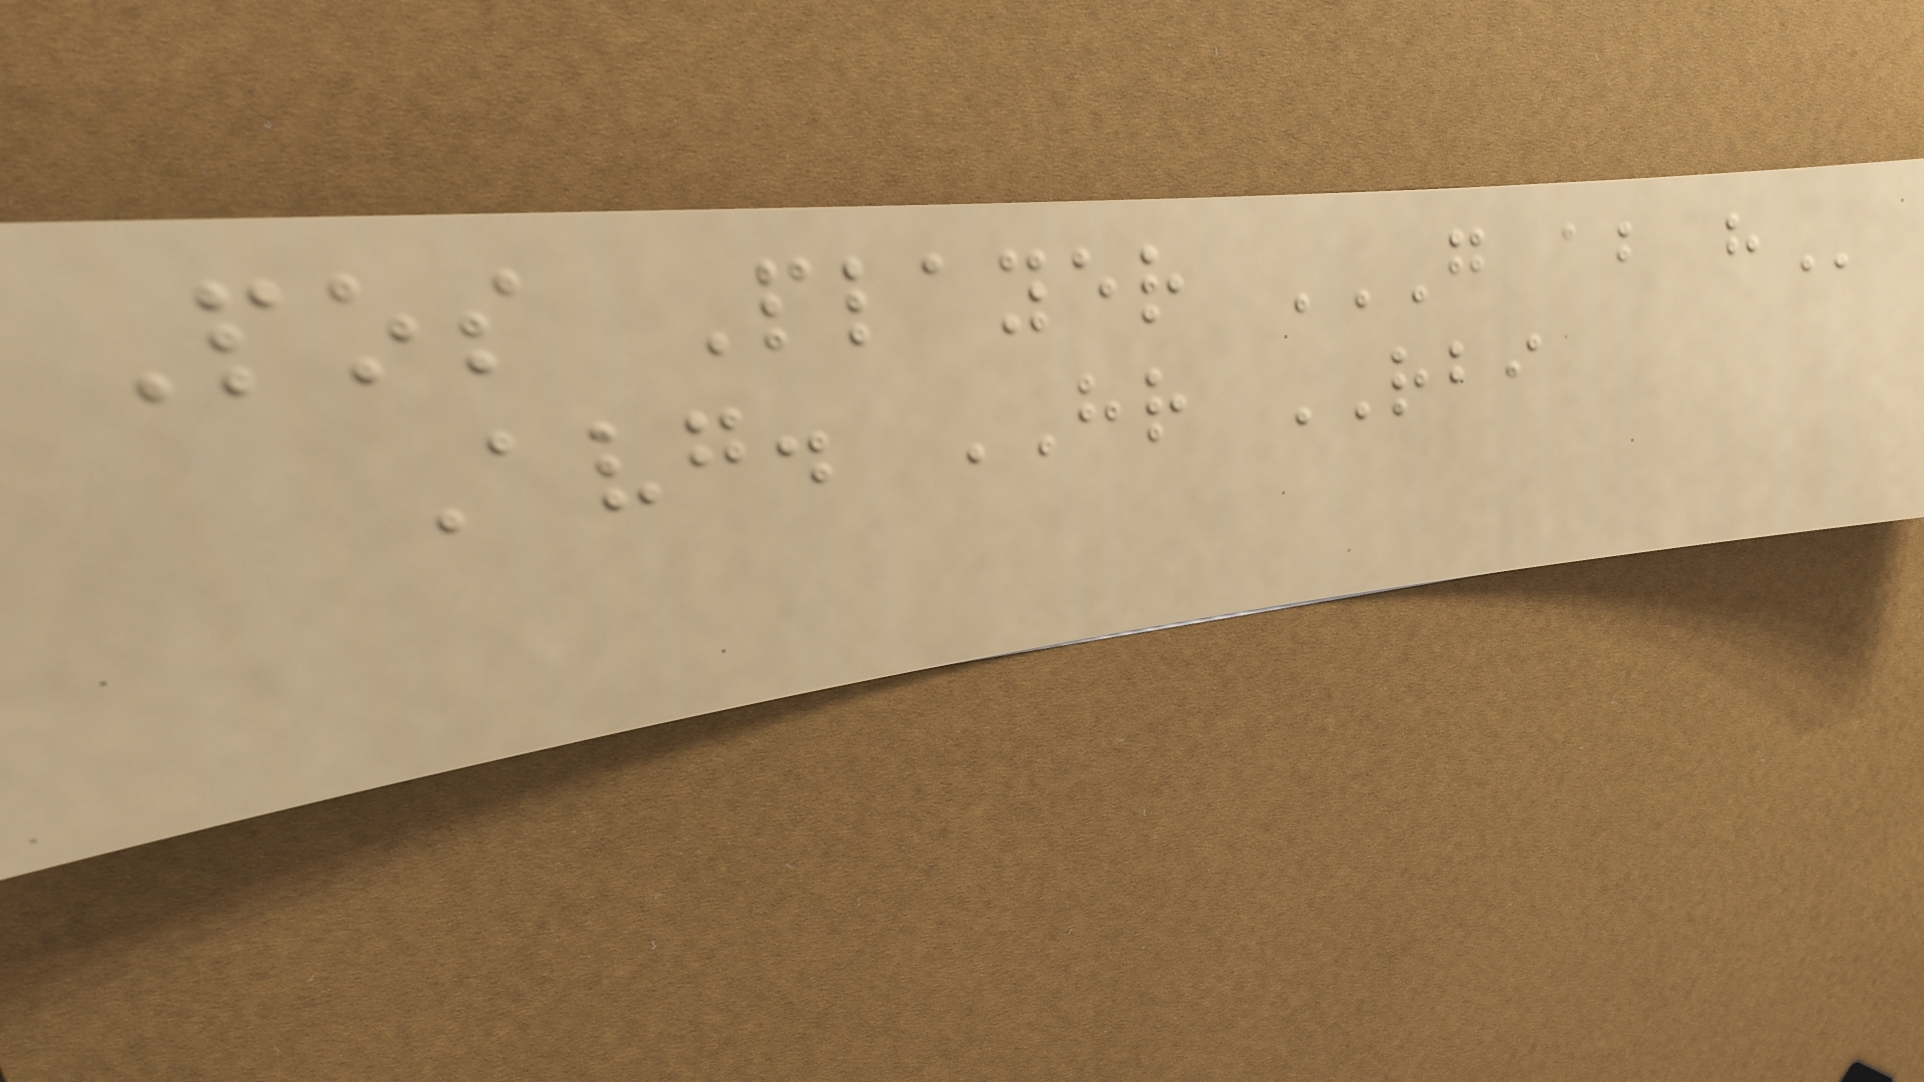Pos Player G AB H
Avg. HR RBI
